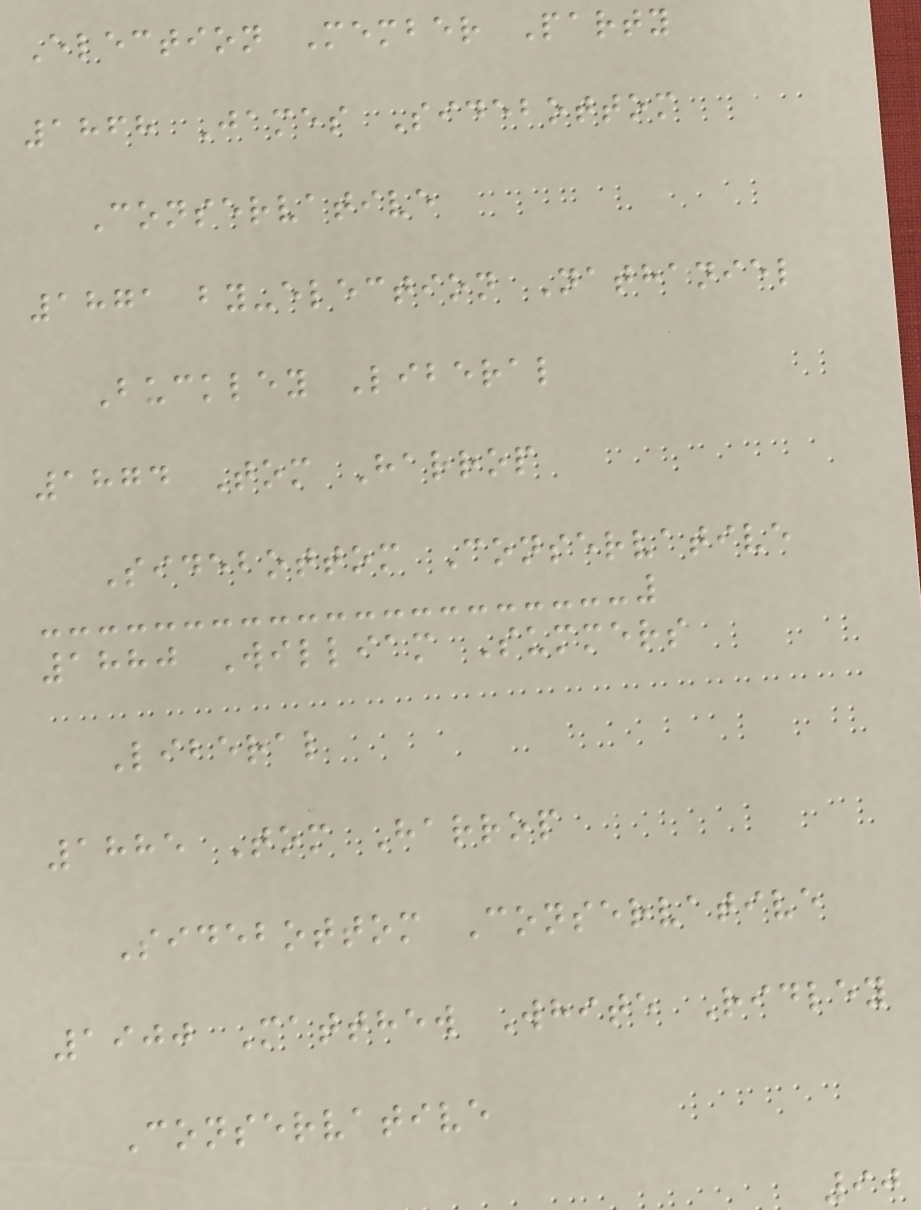Election Member Party
1868 James Sidebottom
Conservative
1871 by-election Nathaniel
Buckley Liberal
1874 Tom Harrop
Sidebottom Conservative
1880 William Summers
Liberal
1885 Tom Harrop
Sidebottom Conservative
1900 Matthew White Ridley
Conservative
90
